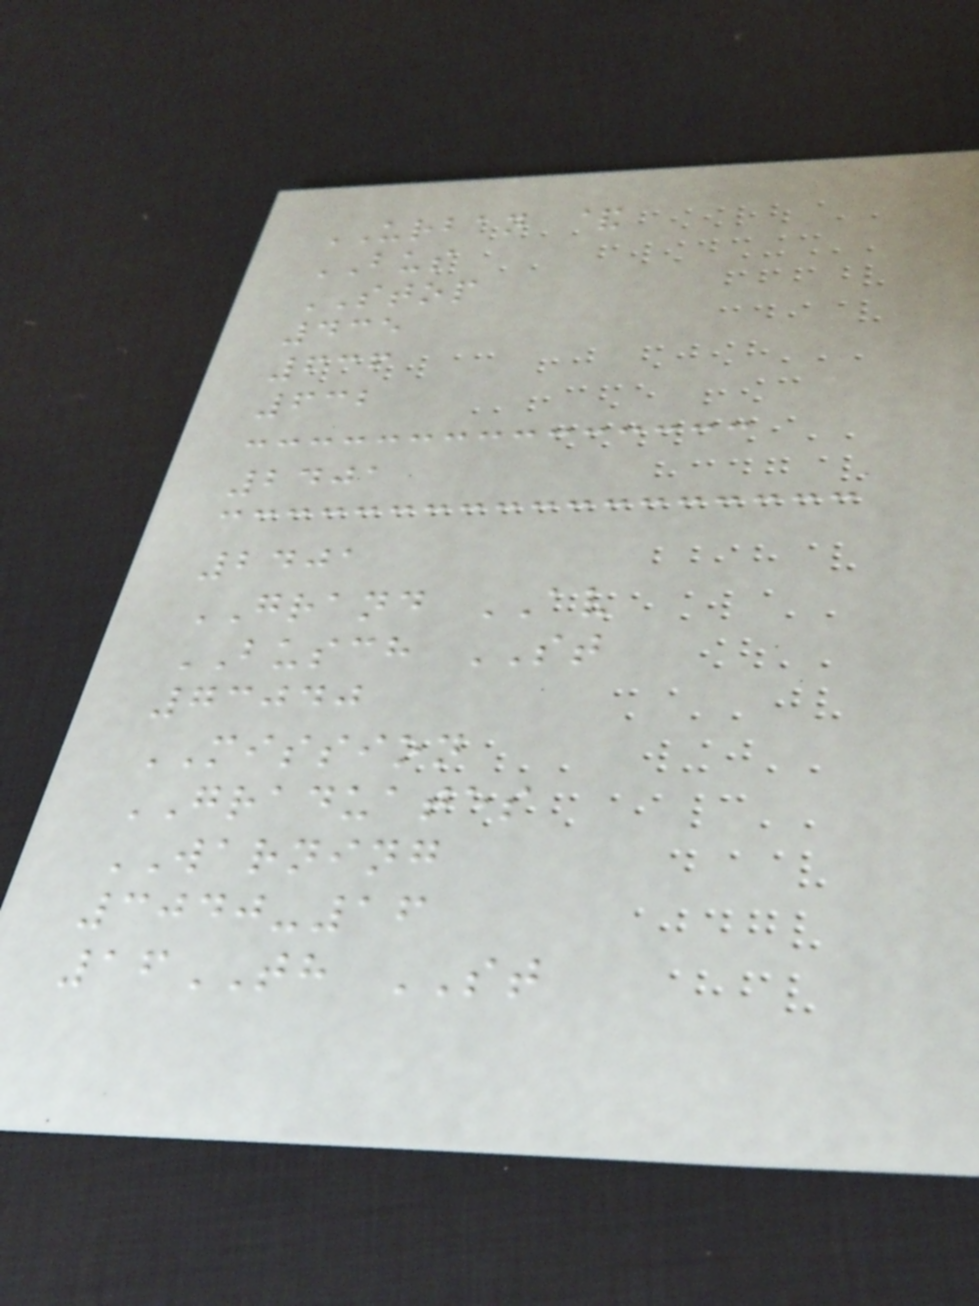URBAN &
BUS
STOP
435
636
632
2401
2401
GRAND AV
BUSCH ST
73040
MISSION
GRADUATES
WARNING
3040-16
16TH ST
